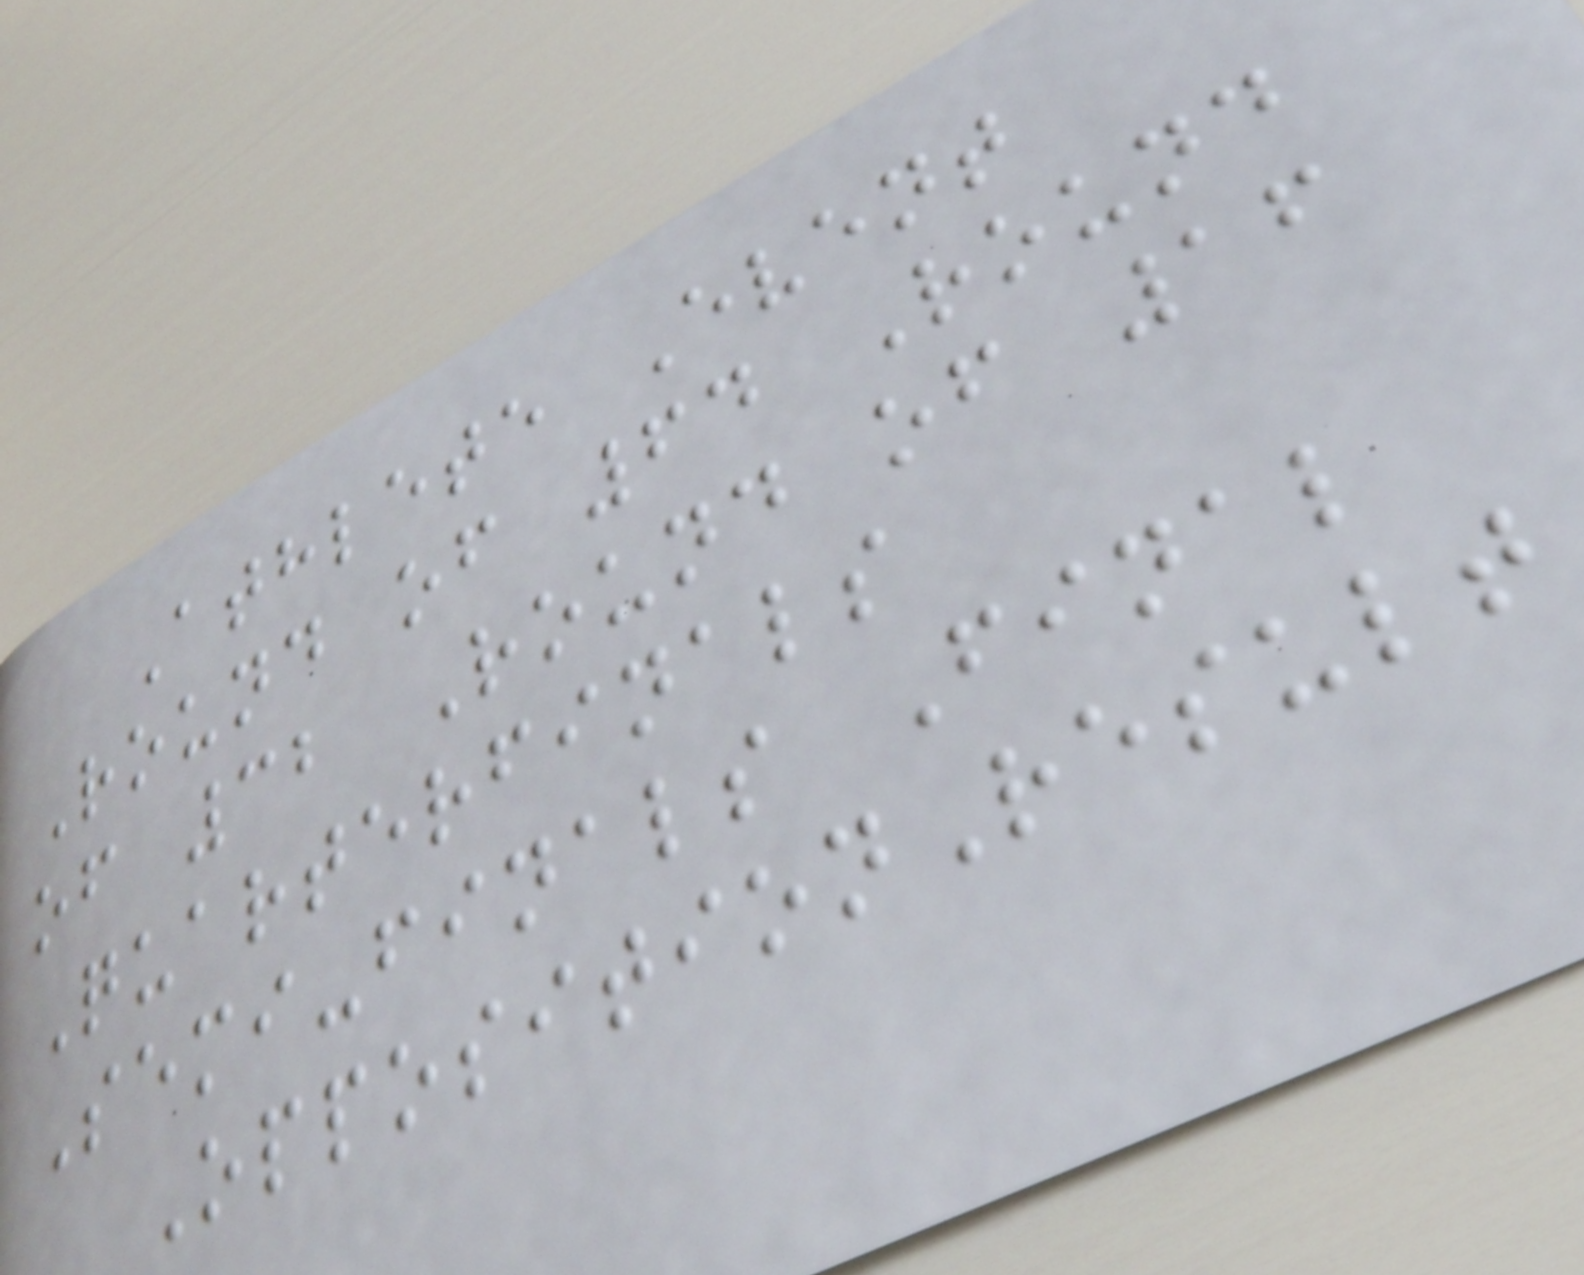Athlete Event
Round of 64 Round
of 32 Round of 16
Quarterfinals
Semi-finals Final
OppositionResult
